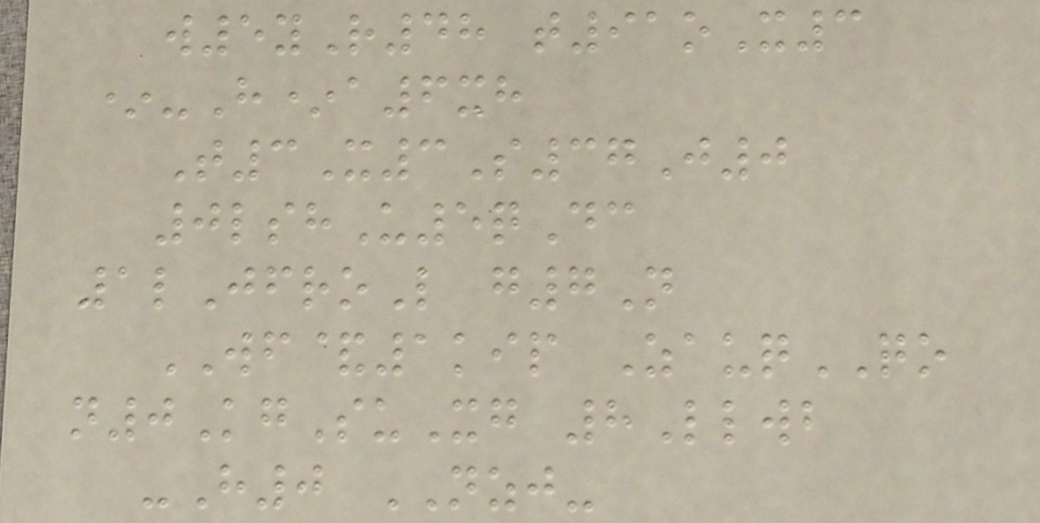w5yR48 t91oX3
*-H*a6xh
T3X3S37J0
0lshU5qDc
1lJfroL g7N
WF&1kip ZauqQO
n0KgSuXg 8Llwb
-H0 NZJ-
